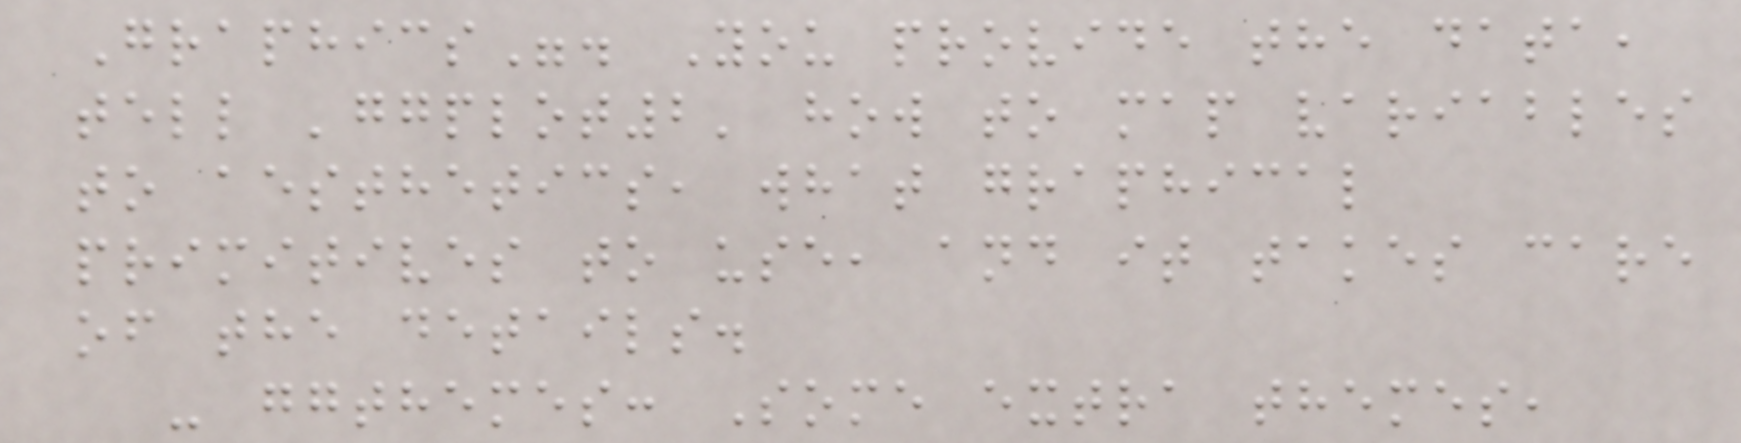Graphics". You provide the data,
tell 'ggplot2' how to map variables
to aesthetics, what graphical
primitives to use, and it takes care
of the details.
- ggthemes: Some extra themes,
